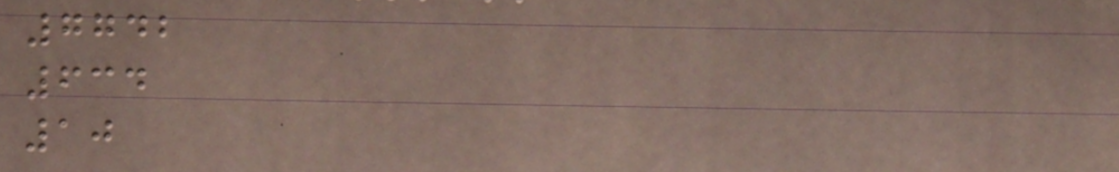7742
634
10
